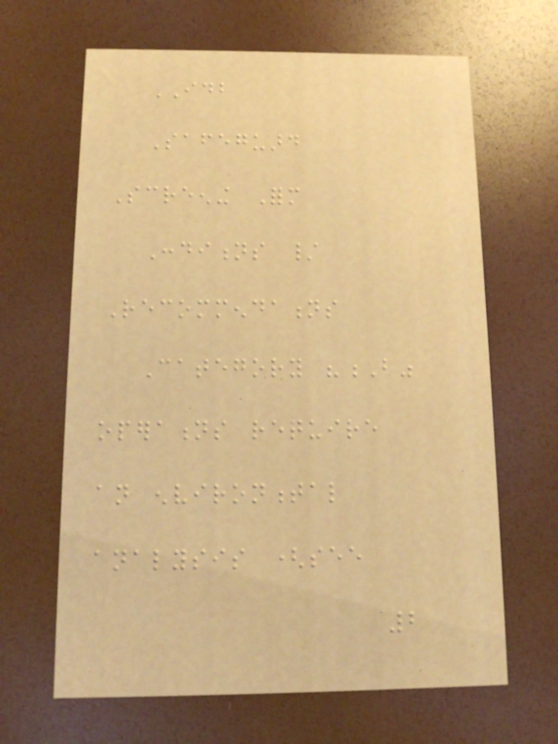IDB
Safeguard
Screening Form
Conditions /
Recommendations
Category "B"
operations require
an environmental
analysis (see
2
